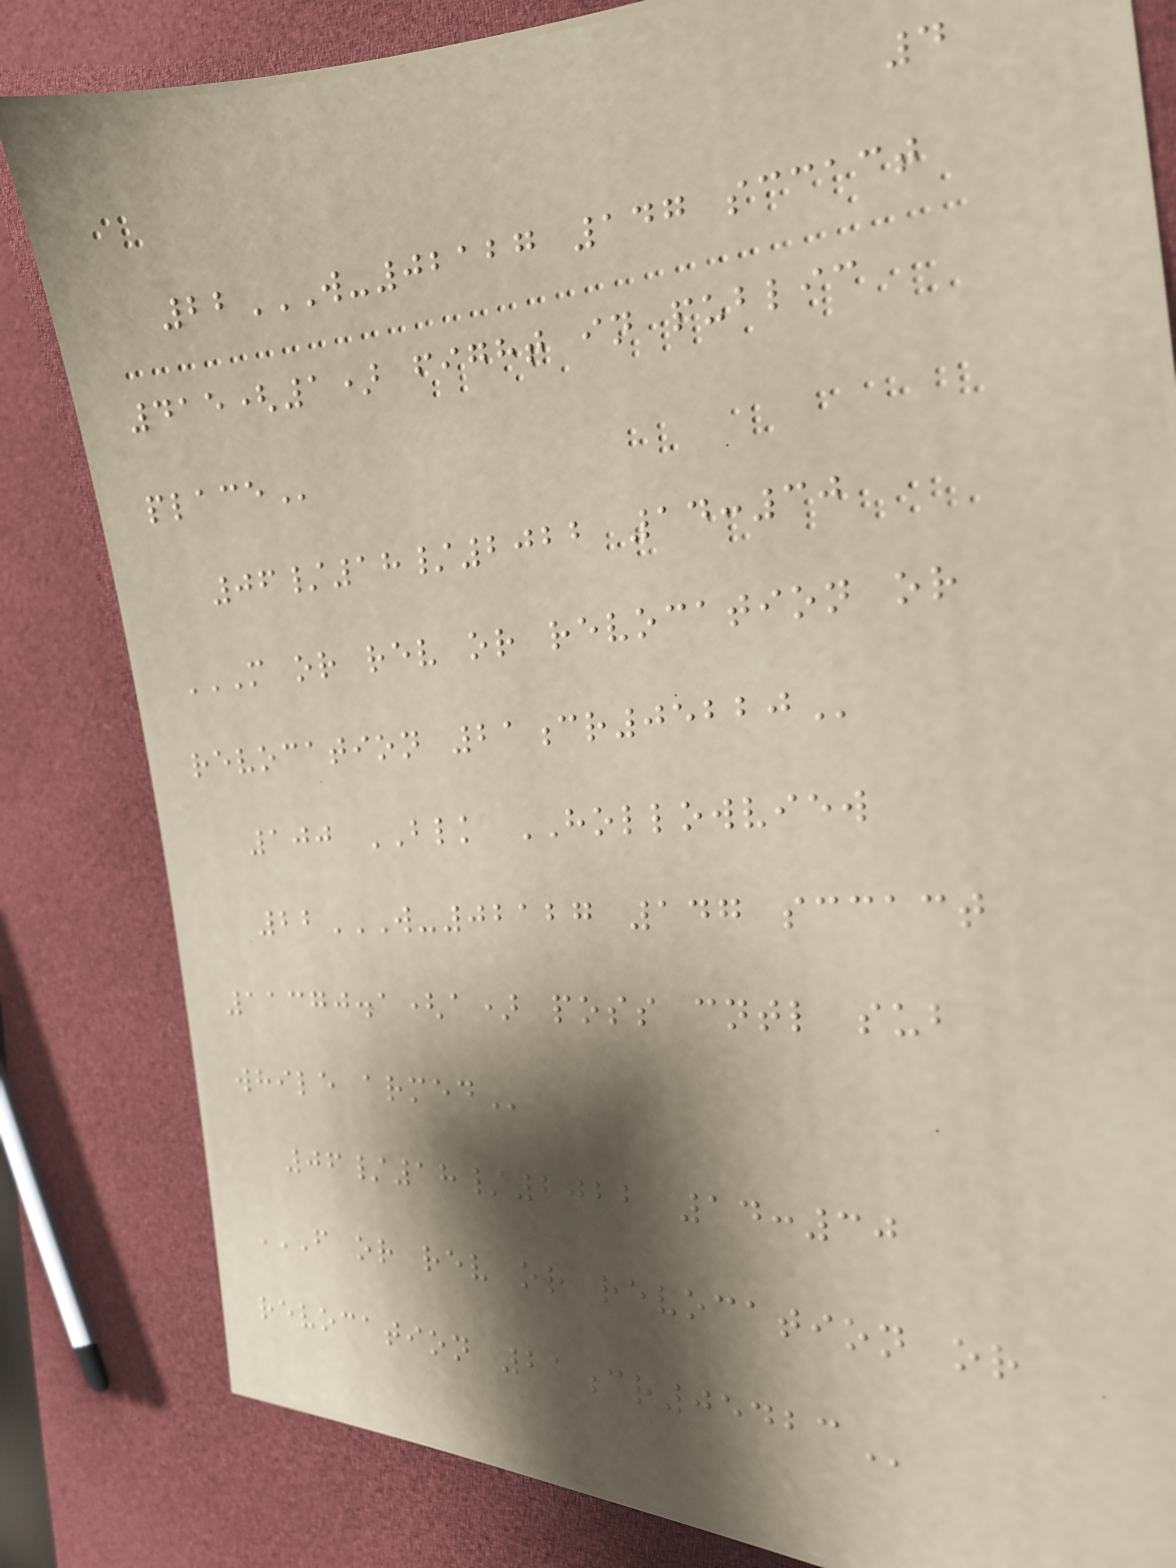4
22W-02127 147 SCCACT
415(1) FIGHT IN PUBLIC
PLACE
06/18/2022 14:30
M OR REV OR REVOCATION OR
REVOCATION 21CR05220
100 BLK HOLLOWVIEW
22W-02127 147 SCCACT
11370.1(A) POSS CNTL SUB
WHILE ARMED
06/18/2022 14:30
F OR REV OR REVOCATION OR
REVOCATION 21CR05423
